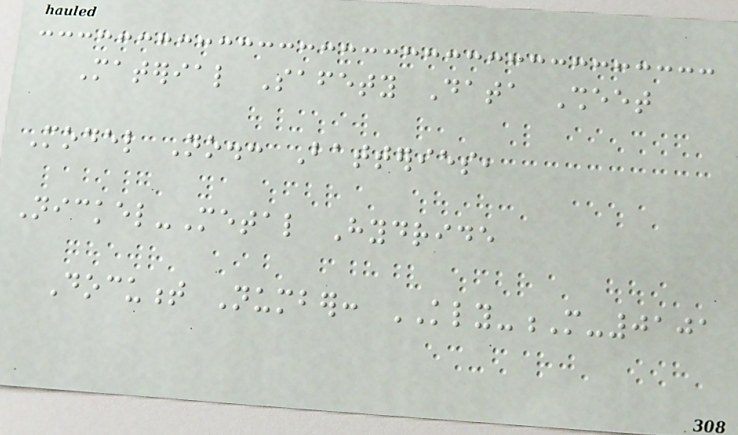Material Safety Data Sheet
Model No.: Batteries,
Nickel-Metal Hydride
Document Number: KLY-M-0101
